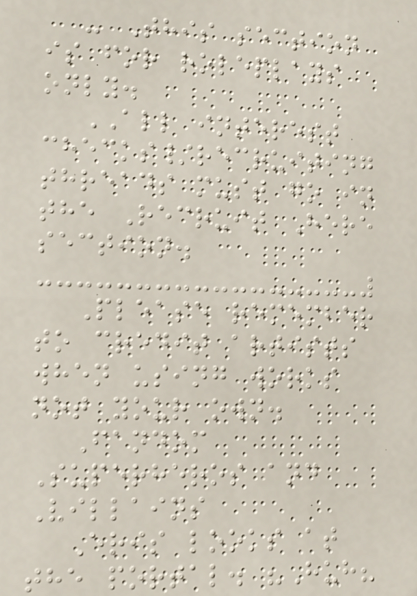- This section
is for roleplays
only.
ALL interest
checks/recruiting
threads must go in
the Recruit Here
section.
Please remember
to credit artists
when using works
not your own.
Fandom
Superheros and
Villains
Eris looks at
the portal. "Huh?
